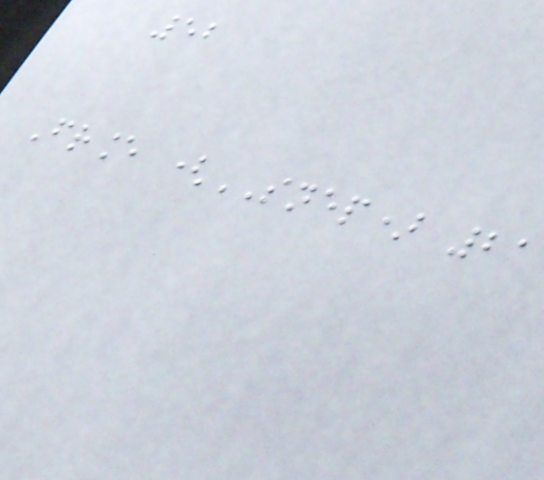52
France (SNEP) 21
